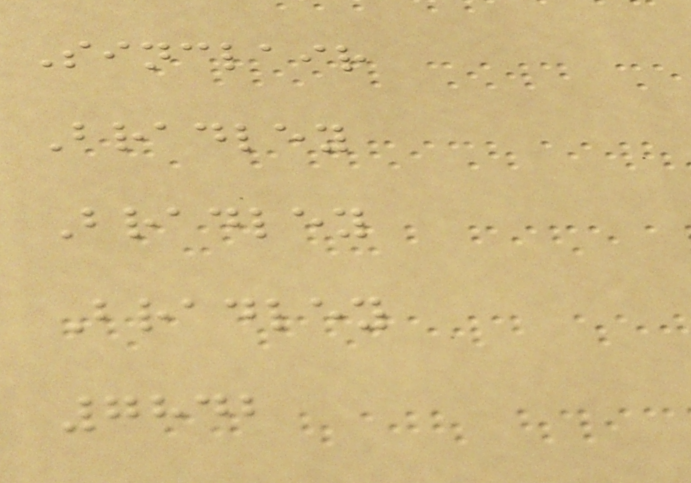Sinclair
Bradley
Bradley
Bradley
7842
